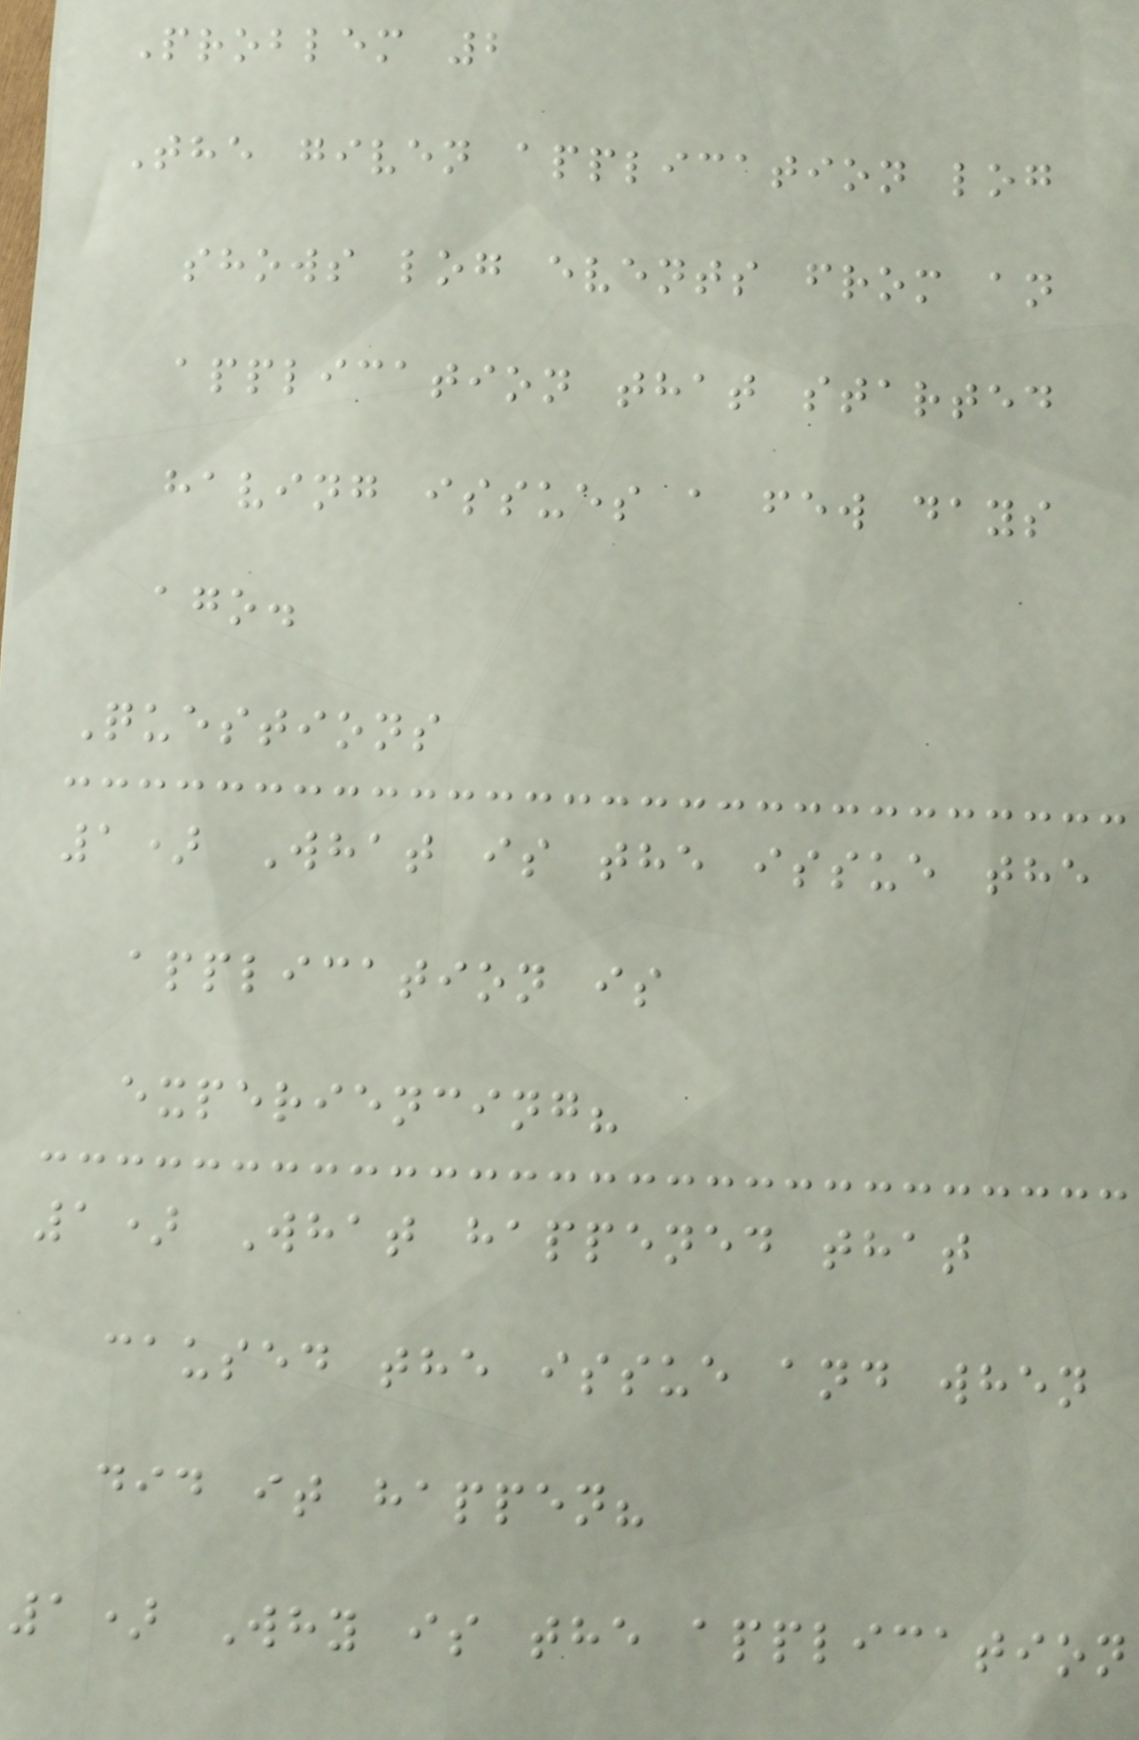Problem 2
The given application log
shows log events from an
application that started
having issues a few days
ago.
Questions
1) What is the issue the
application is
experiencing?
1) What happened that
caused the issue and when
did it happen?
1) Why is the application
